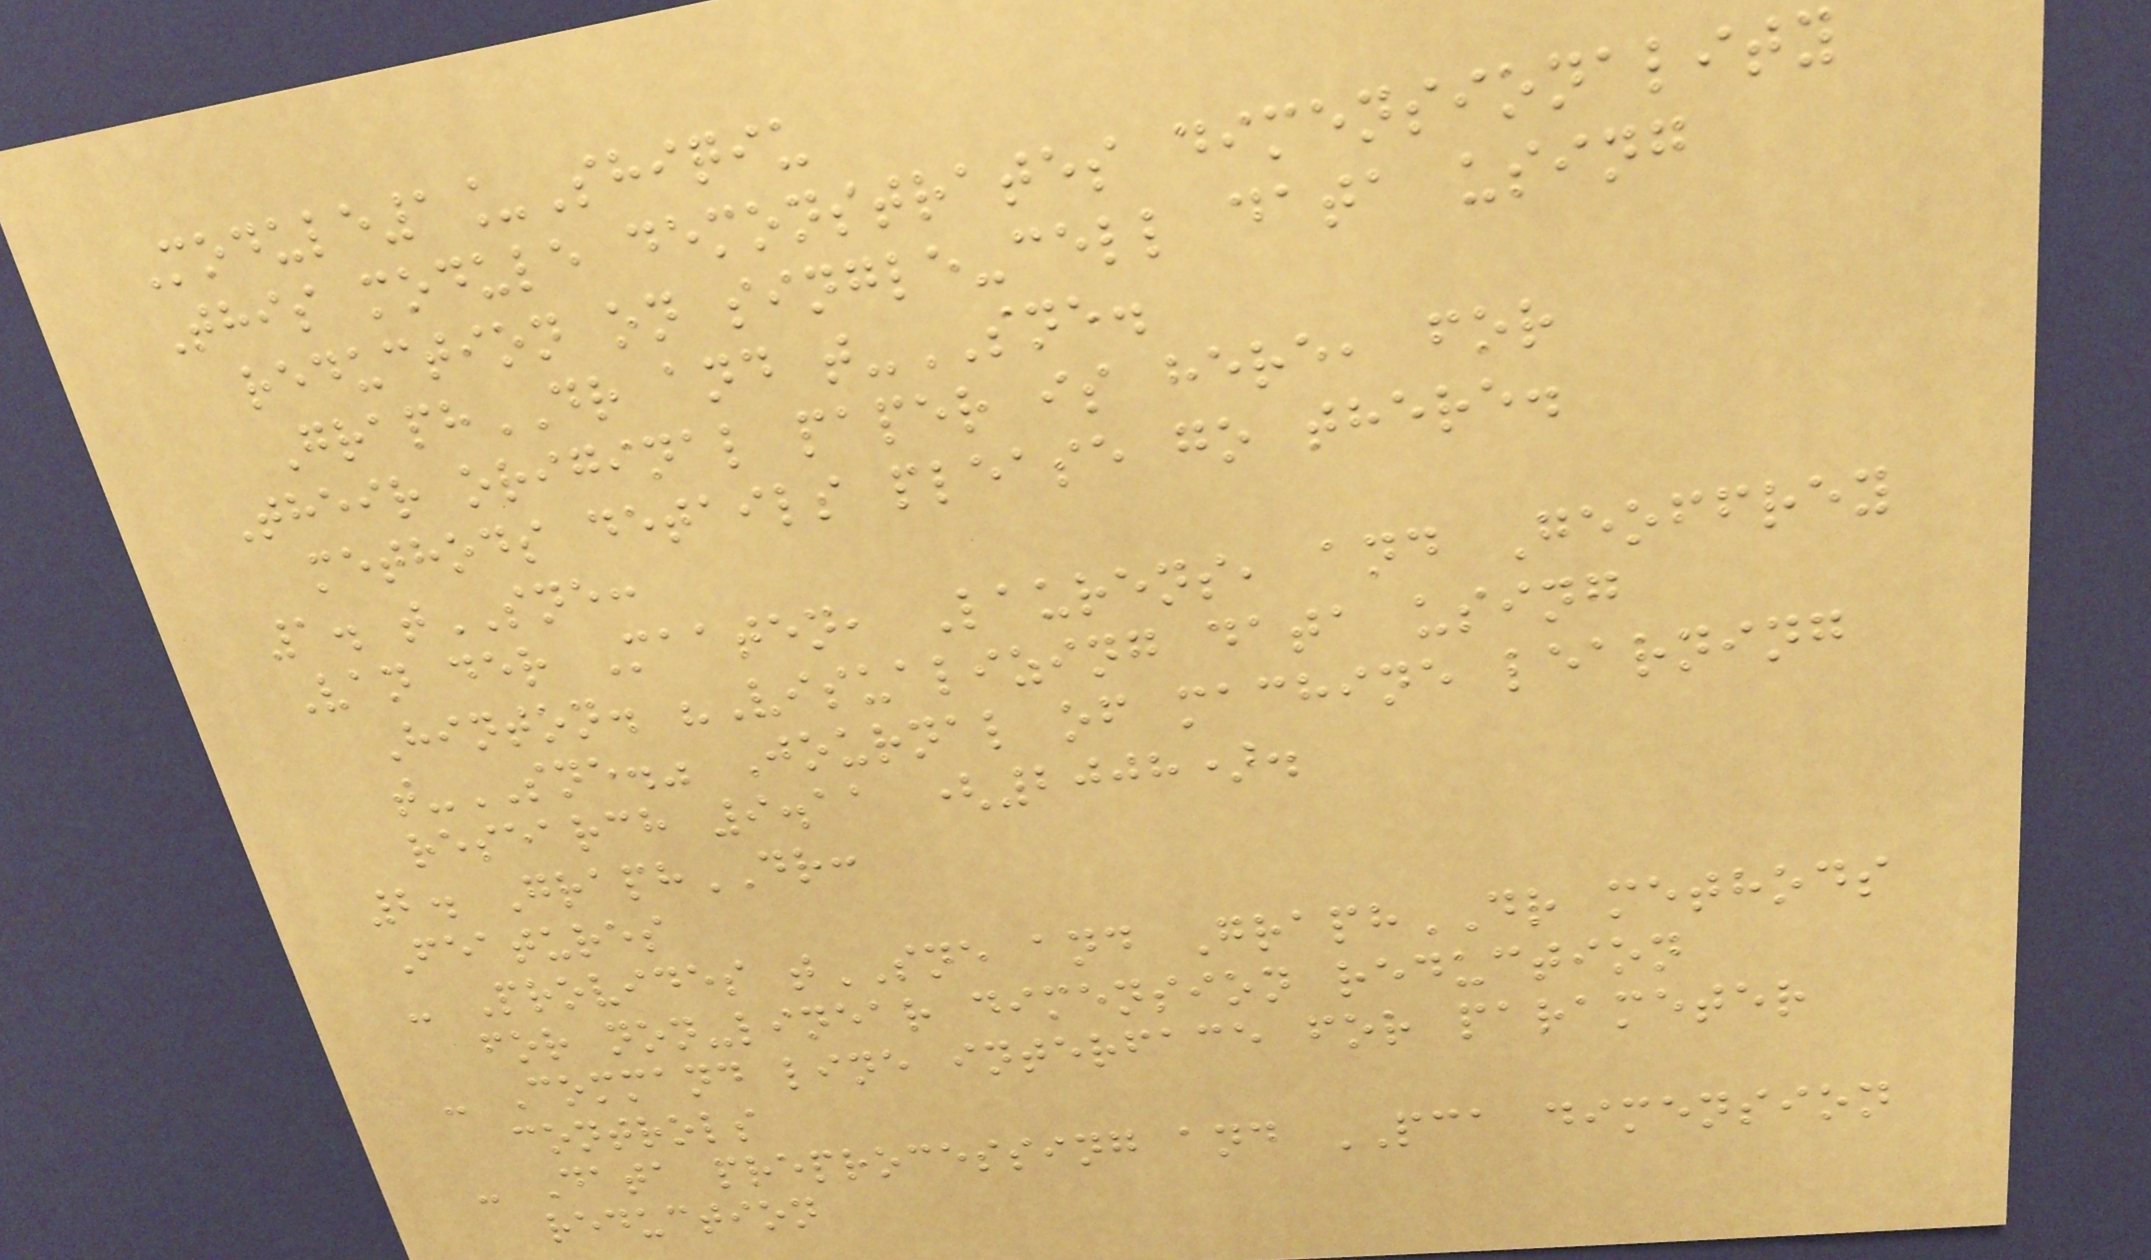Module1_Shiqiu
This module demonstrates dimensionality
reduction on single-cell data using
GraphDR and t-SNE.
Their original paper is here, for
methods details please go there.
1. tSNE:
Van der Maaten, Laurens, and Geoffrey
Hinton. "Visualizing data using
t-SNE." Journal of machine learning
research 9.11 (2008).
2. GraphDR:
Features
- Provides tSNE and GraphDR methods
for non-linear dimension reduction
- Command line interface for parameter
controls
- Data preprocessing and PCA dimension
reduction
